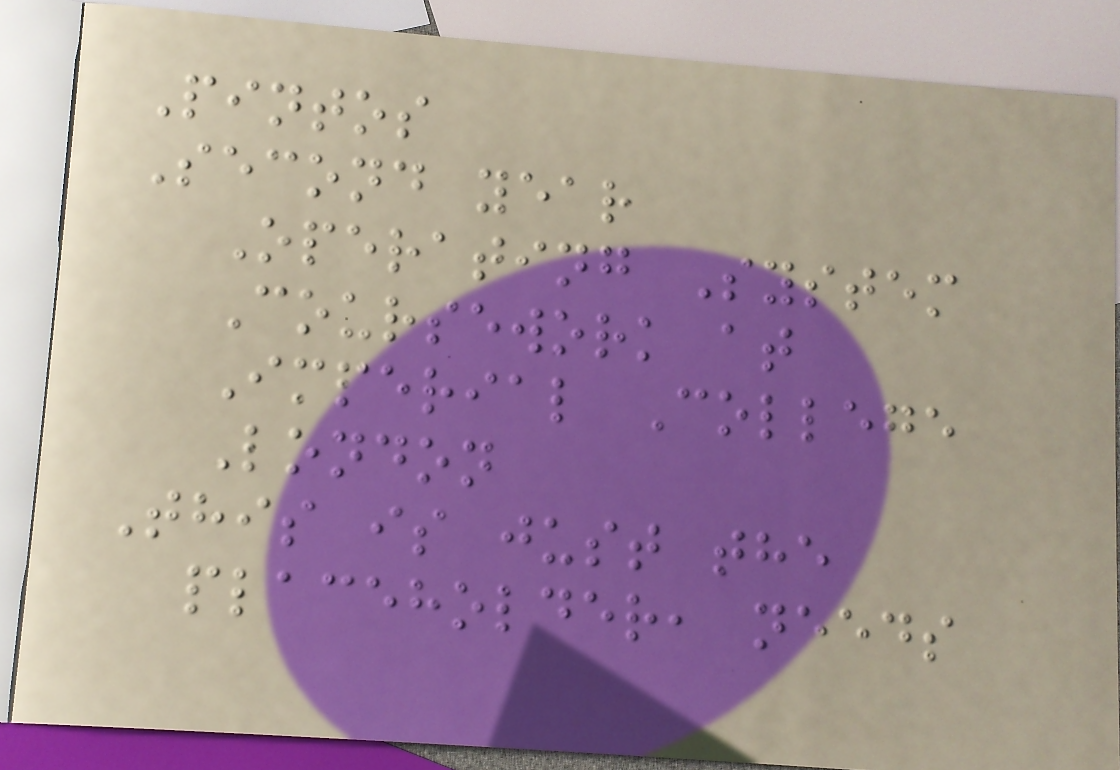Pintos
Second year
Operating System
Coursework at
Imperial College
London
This is just the
placeholder, needs
